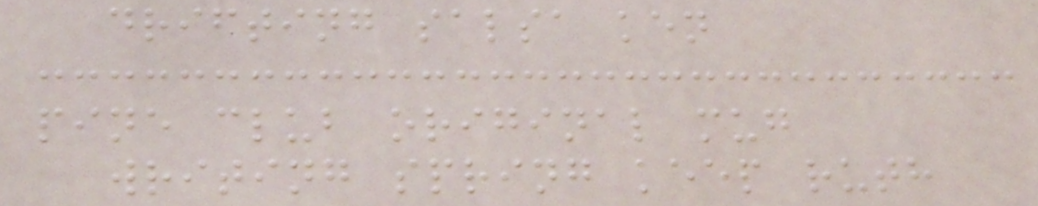drifting salsa ken
pine club original mug
writing spring keep ruth
